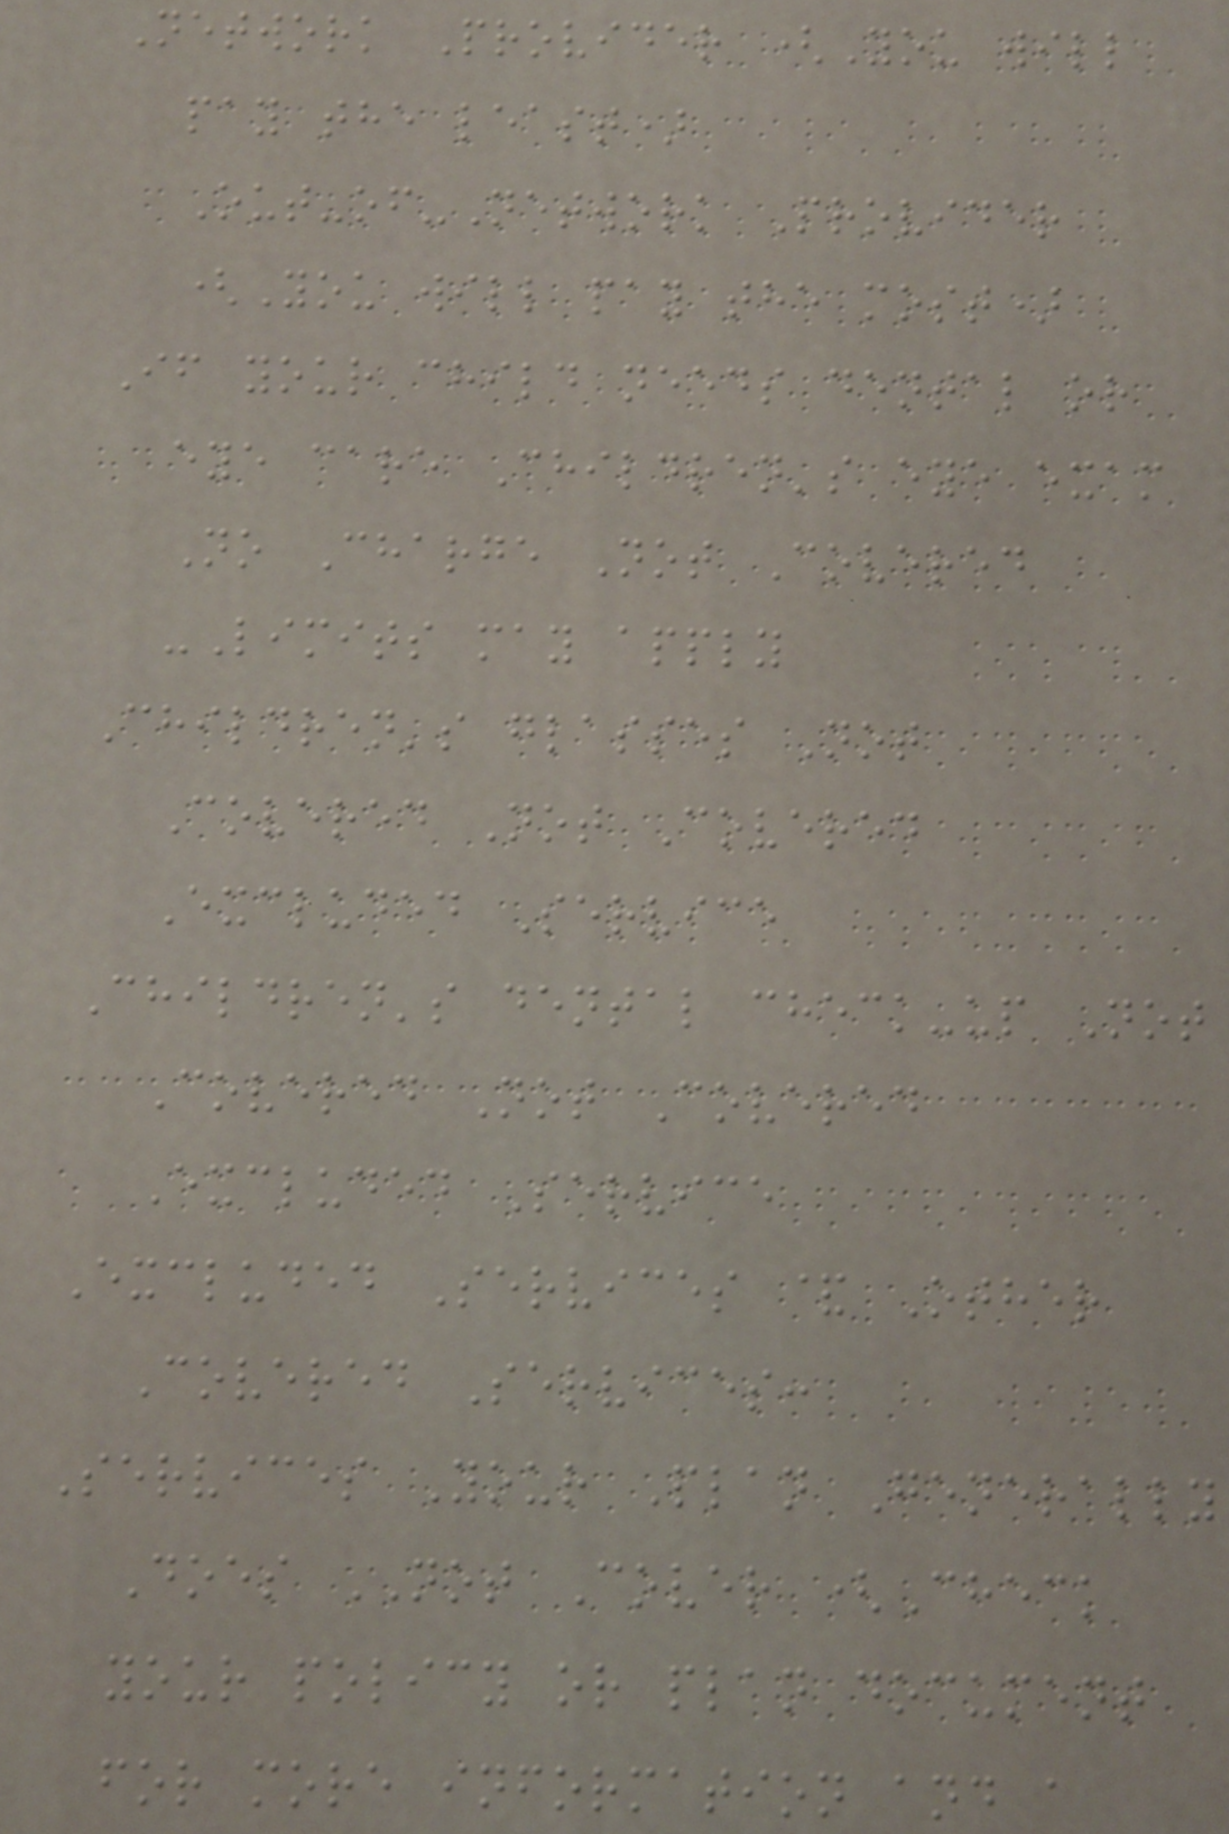Network Provider (You will
pay the least)
Out-of-Network Provider
(You will pay the most)
If your child needs dental or
eye care Children's eye exam
No Charge Not Covered
-Limits may apply
Children's glasses Not
Covered Not Covered
Excluded Service
Children's dental check-up Not
Covered Not Covered
Excluded Service
Excluded Services & Other
Covered Services:
Services Your Plan Generally
Does NOT Cover (Check
your policy or plan document
for more information and a
